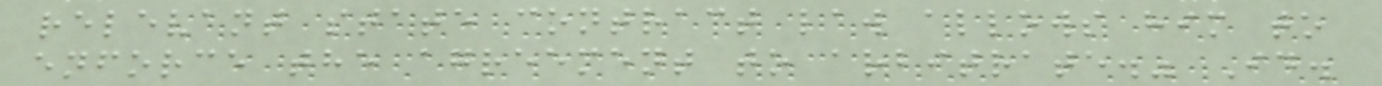relevant state contract law allows him to
enforce the agreement to arbitrate." Id.
